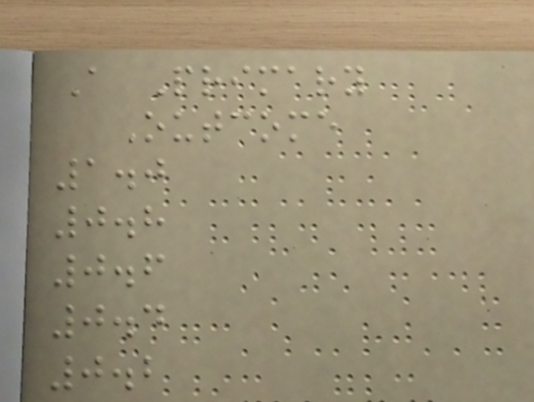A Primary
Outcome
1.0
0.8
0.6
0.4
0.2
